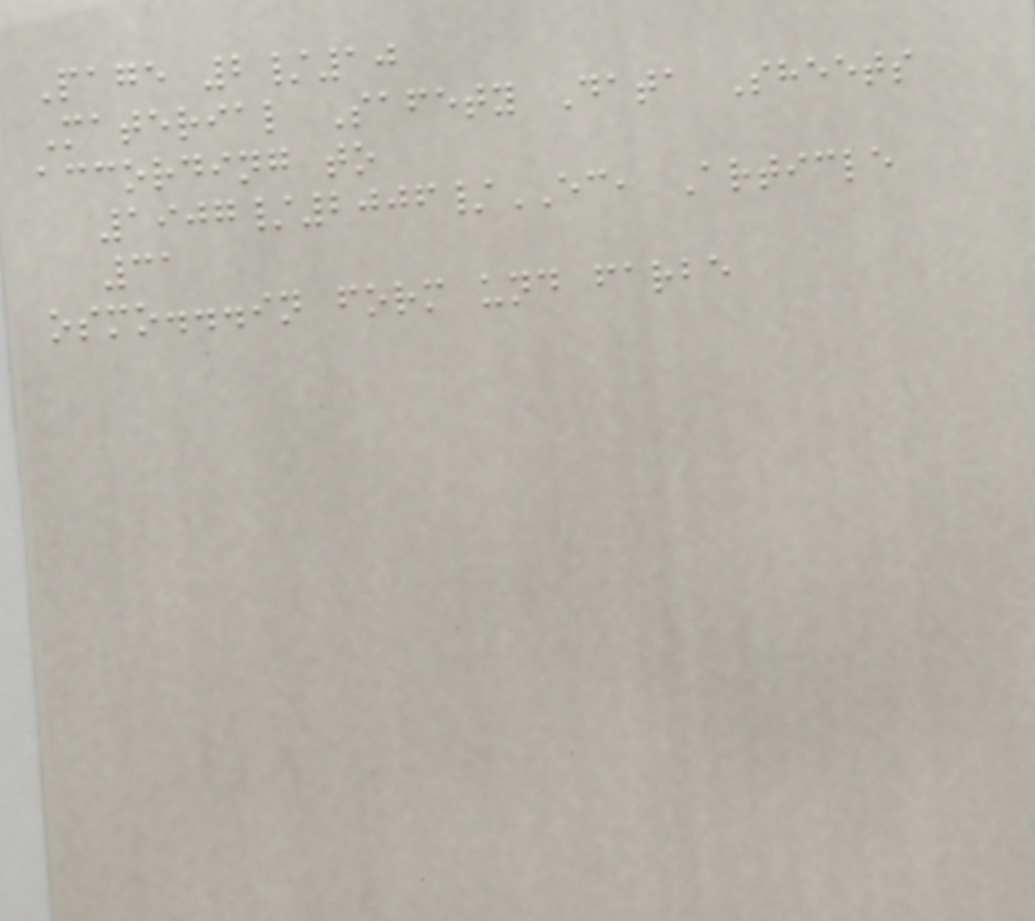Page 2/10
Material Safety Data Sheets
according to
1907/2006/EC, Article
31
osmo...in form und farbe
